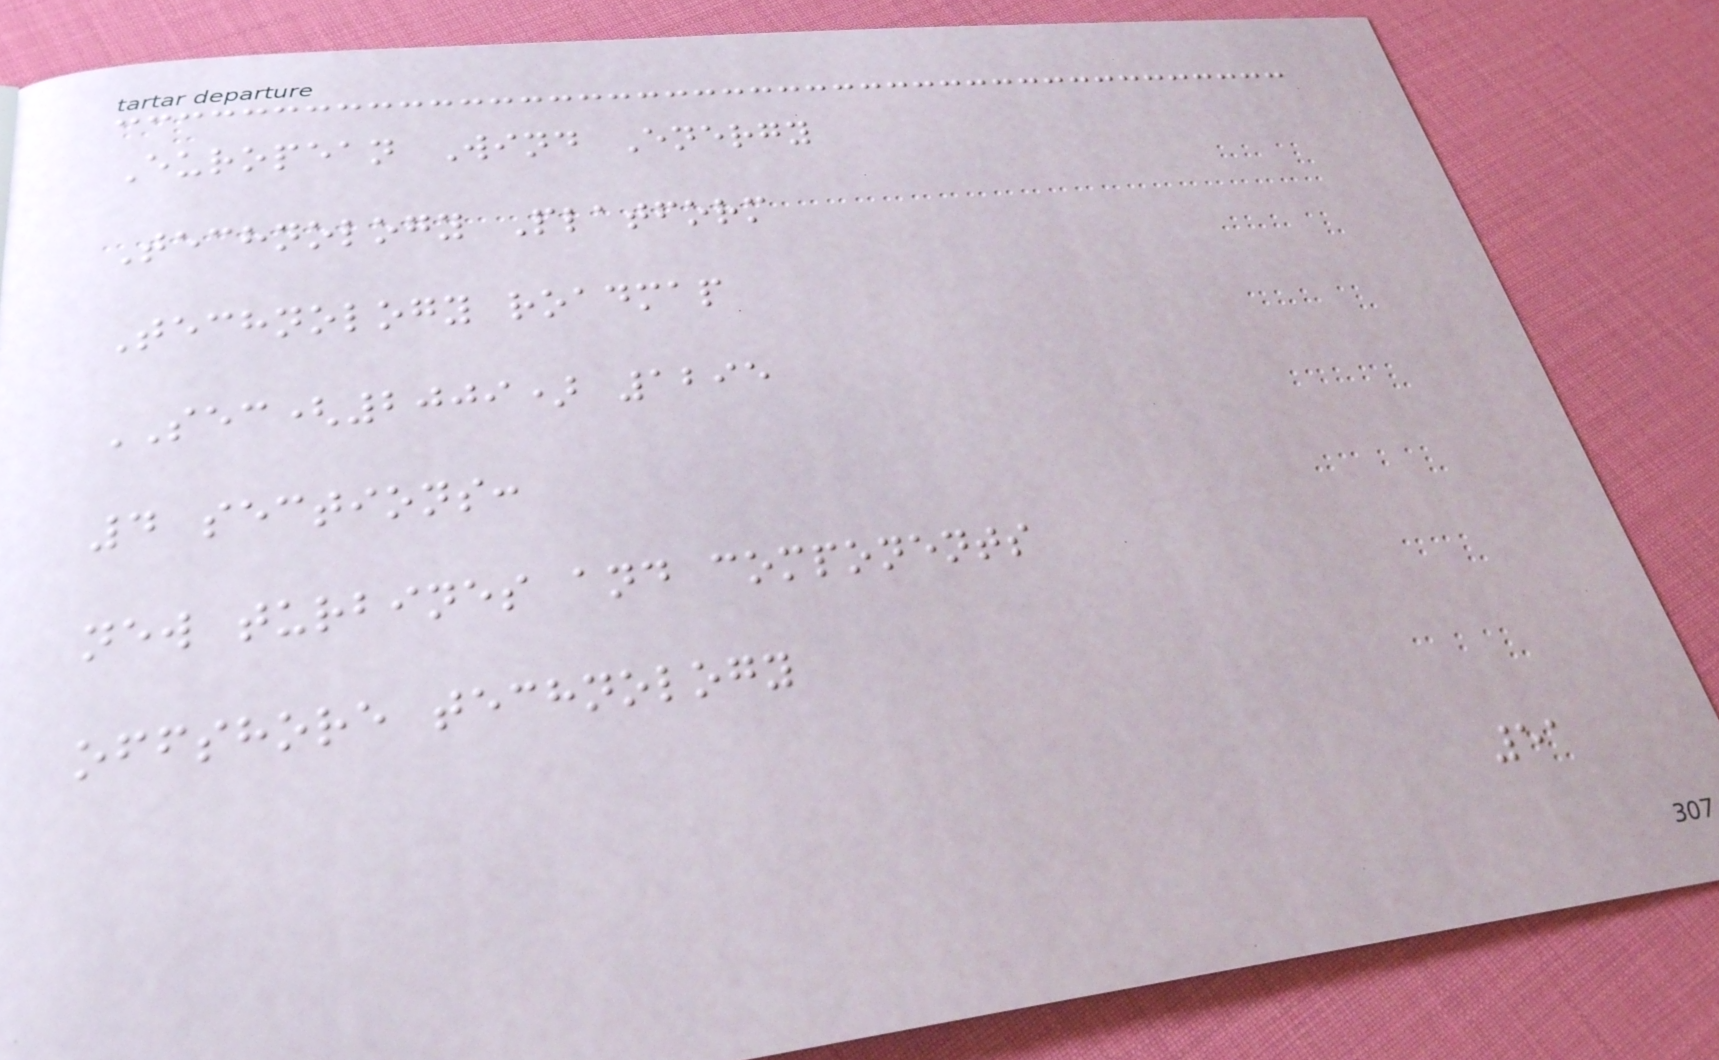European Wind Energy
Technology Platform
Technology roadmap
SEC(2009) 1295
4 sections:
new turbines and components
offshore technology
51
